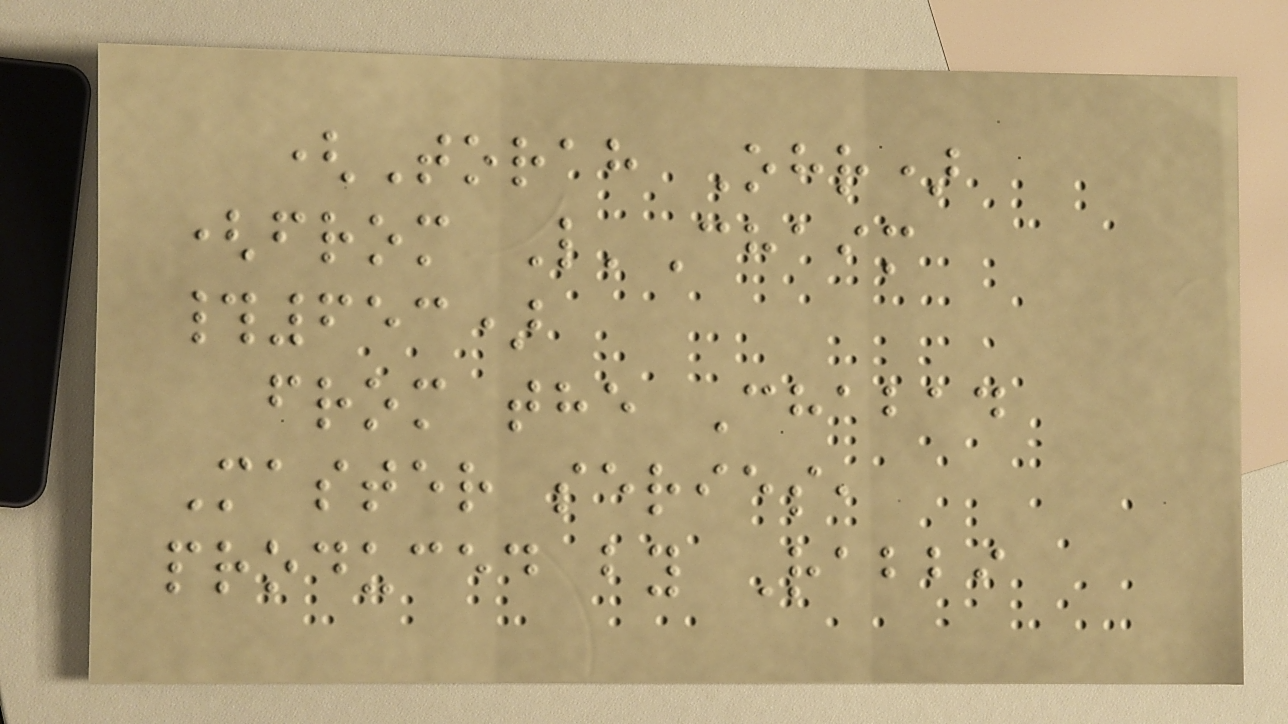(Torah Ohr)
(from L'Chaim
#653)
from the Chabad
Master series,
produced by Rabbi
